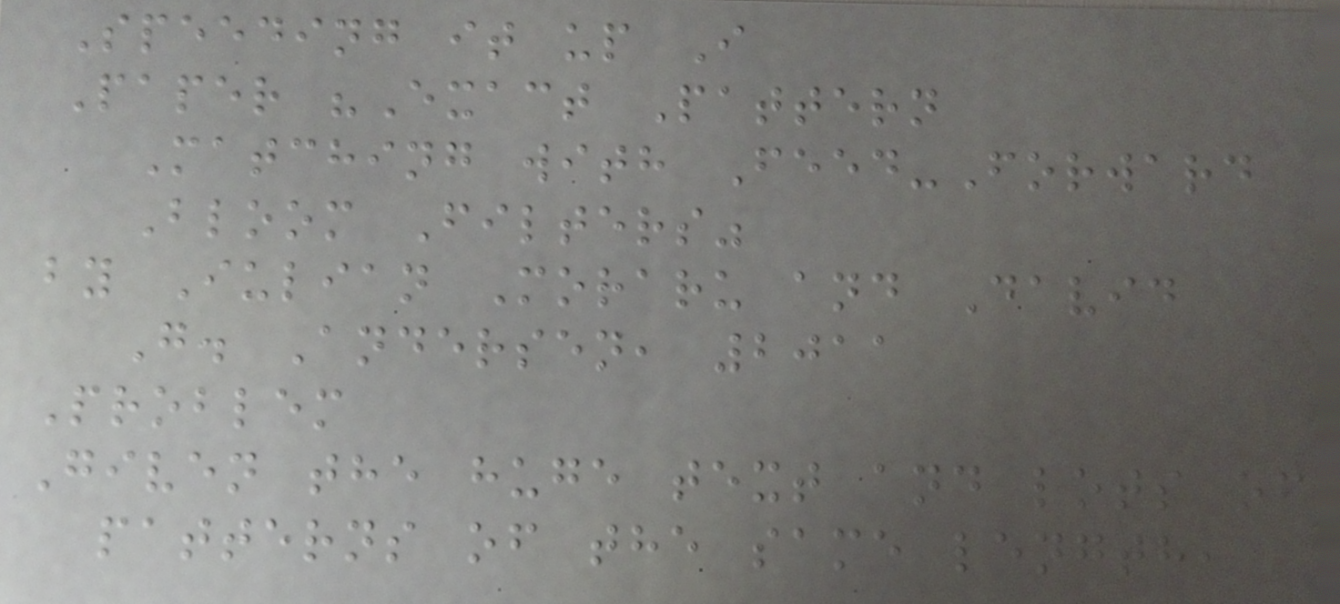Speeding it up I
Paper "Exact Pattern
Matching with Feed-Forward
Bloom Filters"
by Iulian Moraru and David
G. Andersen, 2011
Problem
Given the huge text and lots of
patterns of the same length,
